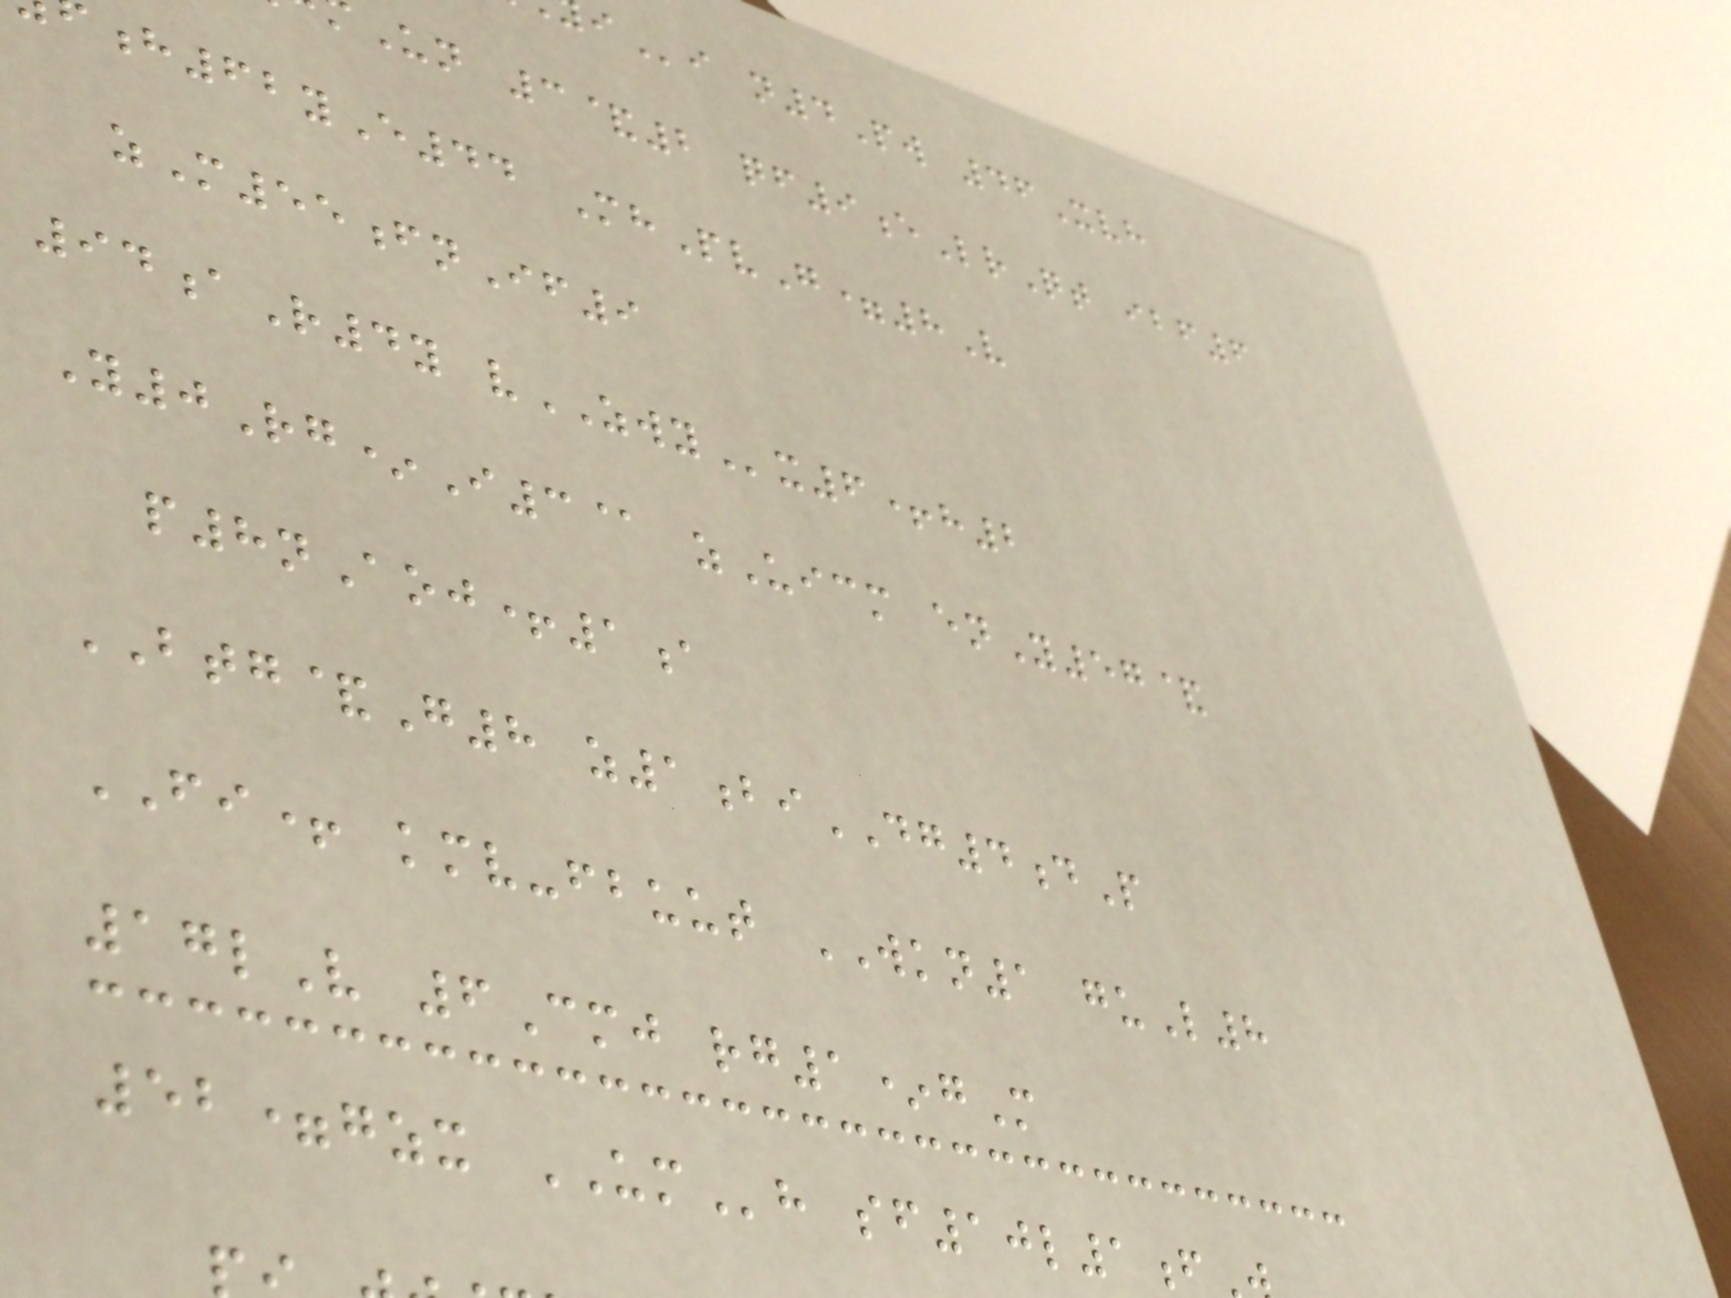i n4Pw 46Xvh
Un 3&2 qf9eLrQt ibf6
h62yE44 MhPvG=8V
zM55fnIf9
94aR4y vZWYx6+h2
Y0Rg*I3@ zUicm enY57&
p8nAoj+1a
BTG&G8 z1biDG4dP
FI+ kmv-fbuut WKN1 guL8
17lV 6Cmj rg1*gM
52=gzx UMh sf10l1f
